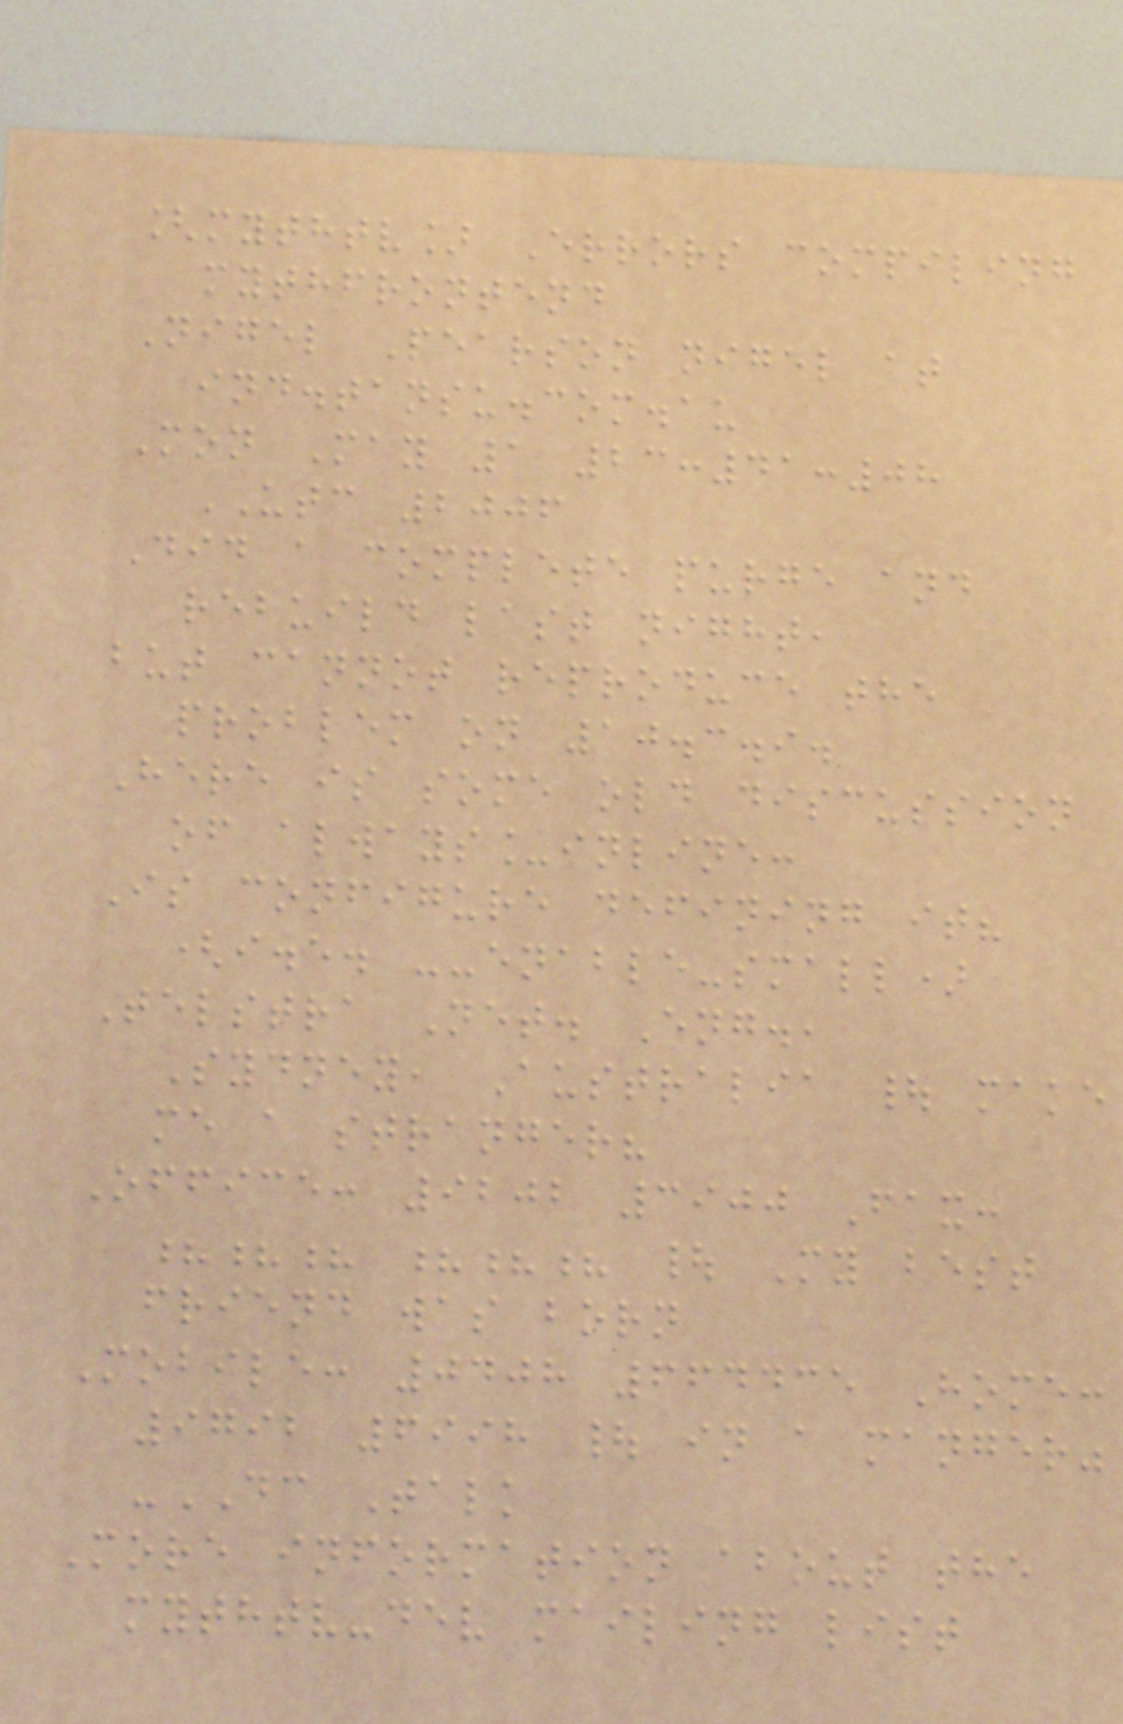[mythtv] Errors compiling
mythfrontend
Nigel Pearson nigel at
ind.tansu.com.au
Mon May 1 23:41:08
UTC 2006
Did a complete purge and
rebuild last night,
but cannot reproduce the
problem on 10.3.9.
Here is some old discussion
of always_inline:
Is configure defining it?
(i.e. --enable-small)
Telstra Net. Eng.,
Sydney, Australia | make
me a stranger?
Office: 9202 3900 Fax:
??? ??? | My best
friend was born
Mobile: 0408 664435 Home:
9792 6998 | in a manger"
-DC Talk
More information about the
mythtv-dev mailing list
